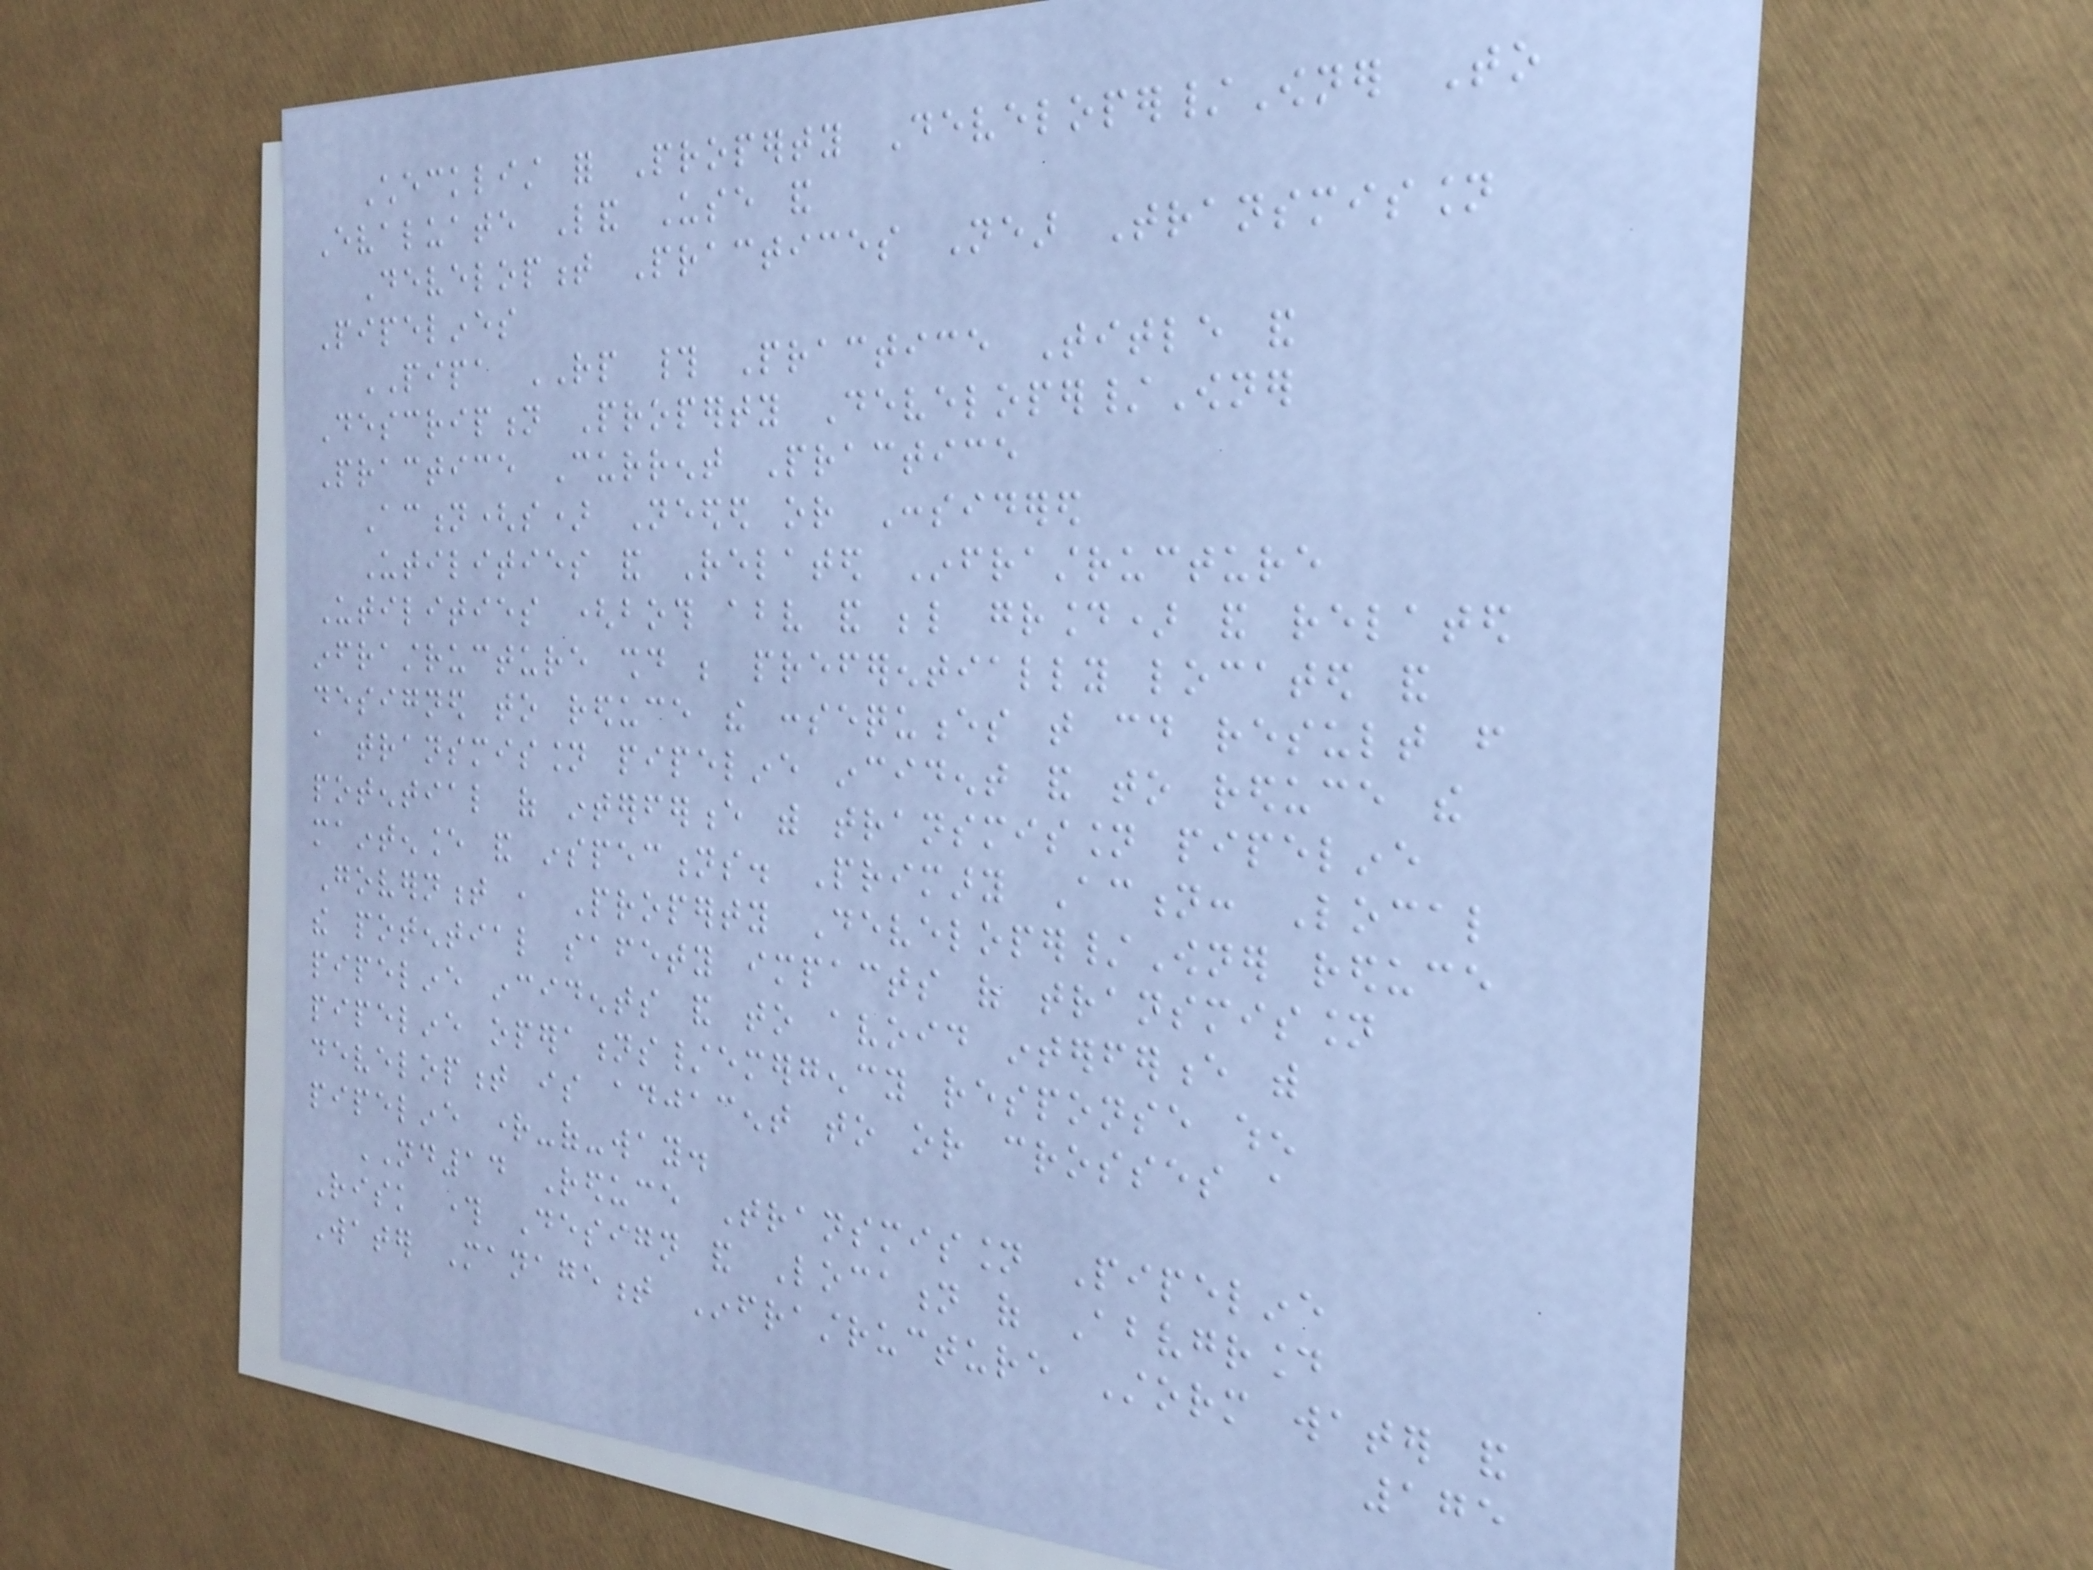Checklist for Property Developer/Owner To
Evaluate Land Use and
Development Practices Near Transmission
Pipelines
PIPA RP # Practice Title and
Description Property Developer/Owner
Practice Current Practice
Action(s) Needed or Considered
Utilities and Related Infrastructure
Utilities (both above and below ground) and related
infrastructure should be preferentially located and
designed to reduce the consequences that could result from
a transmission pipeline incident and to reduce the
potential of interference with transmission pipeline
maintenance and inspections. Primary Action: Local
Government , Property Developer/Owner reduce
the potential safety impacts of transmission
pipeline incidents and to avoid interference with
pipeline operations/emergency response when
development is adjacent to or crosses a
pipeline right-of-way.
ND14 Reduce Transmission Pipeline
Risk through Design and Location of Aboveground
Water Management Infrastructure Storm water and
175
